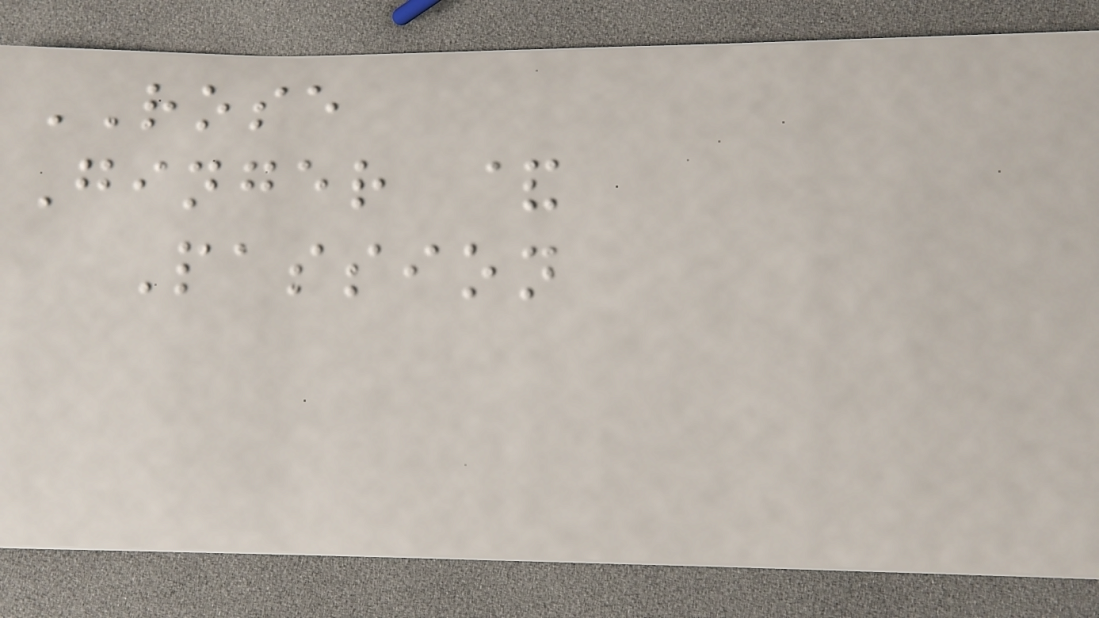ROSE
Ginger &
Passion
